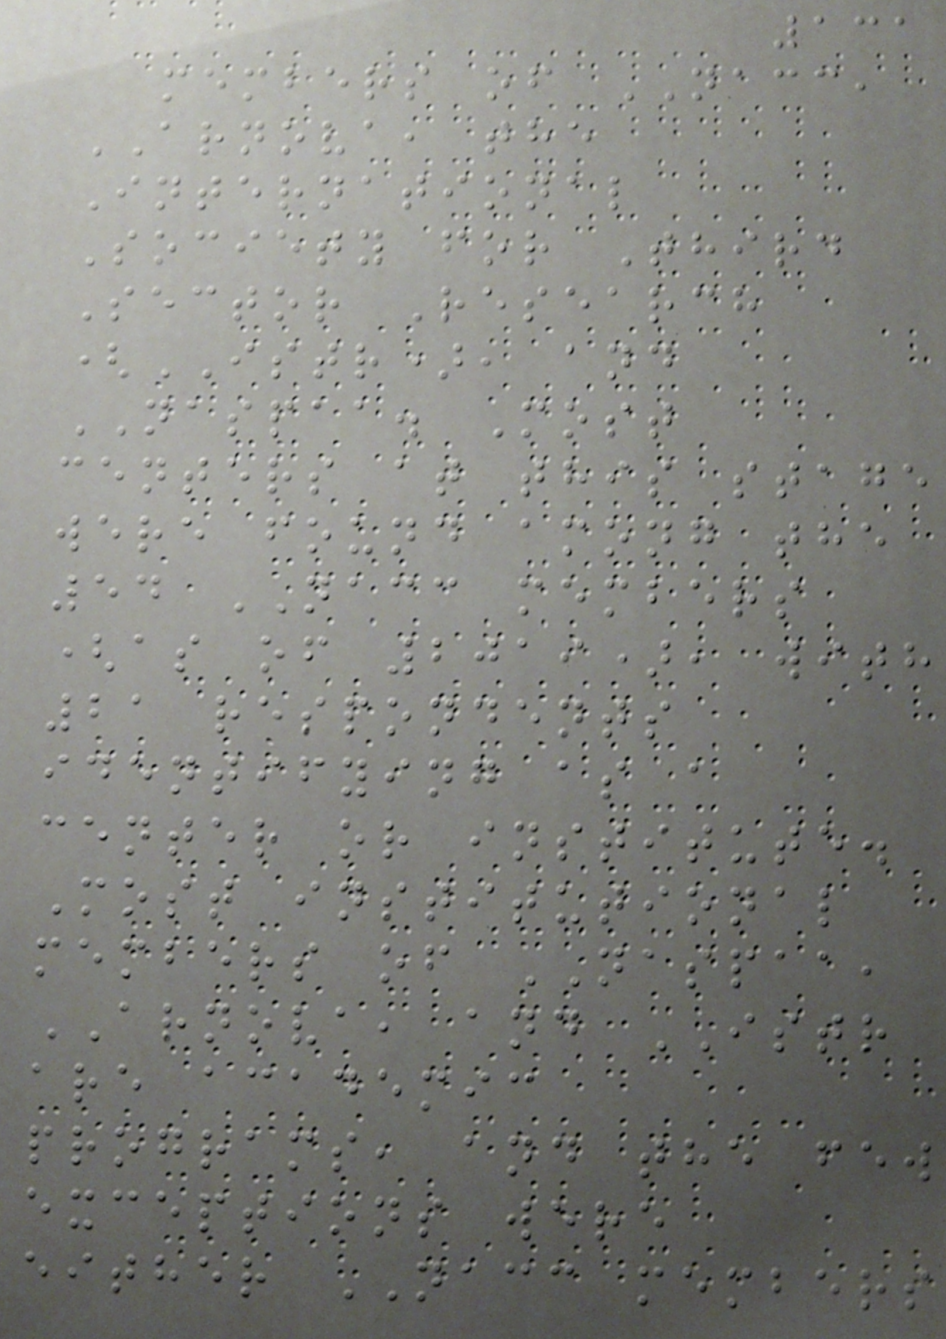131
members of NACC,
ARNOVA, the
International
Society for Third
Sector Research
(ISTR), and
NASPAA. Most
centers at this stage
were found among the
54 NACC members
(as of 2019), with
21 respondents
identifying as a
center or institute.
Most institutional
members of NASPAA,
ARNOVA, and ISTR
are academic
programs, and the few
exceptions were
either NACC members
